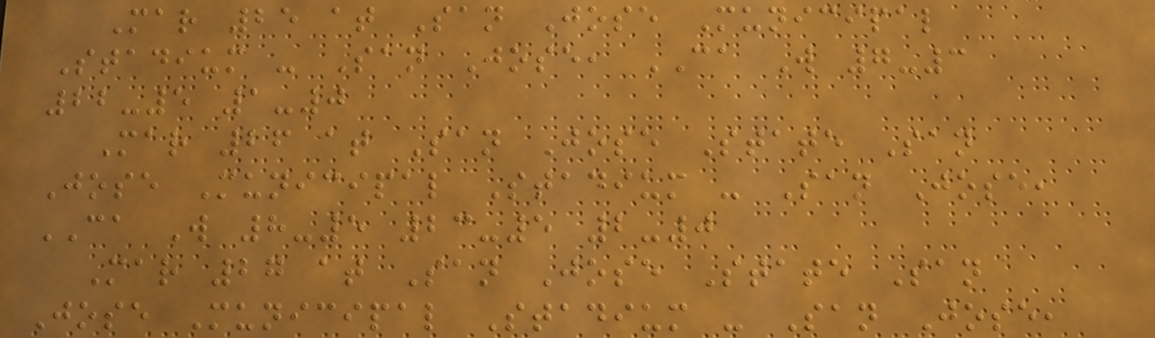Mar 25 at San Jose Municipal
Stadium - San Jose, CA W 7-3
22-5 1-0
Mar 26 at San Jose State San
Jose Municipal Stadium - San Jose,
CA W 8-5 23-5 2-0
Mar 27 at San Jose State San
Jose Municipal Stadium - San Jose,
